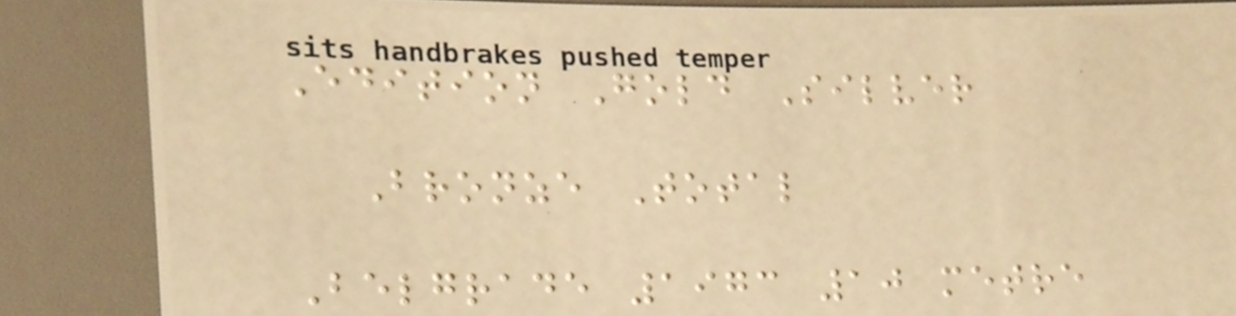Edition Gold Silver
Bronze Total
Belgrade 1973 10 metre
